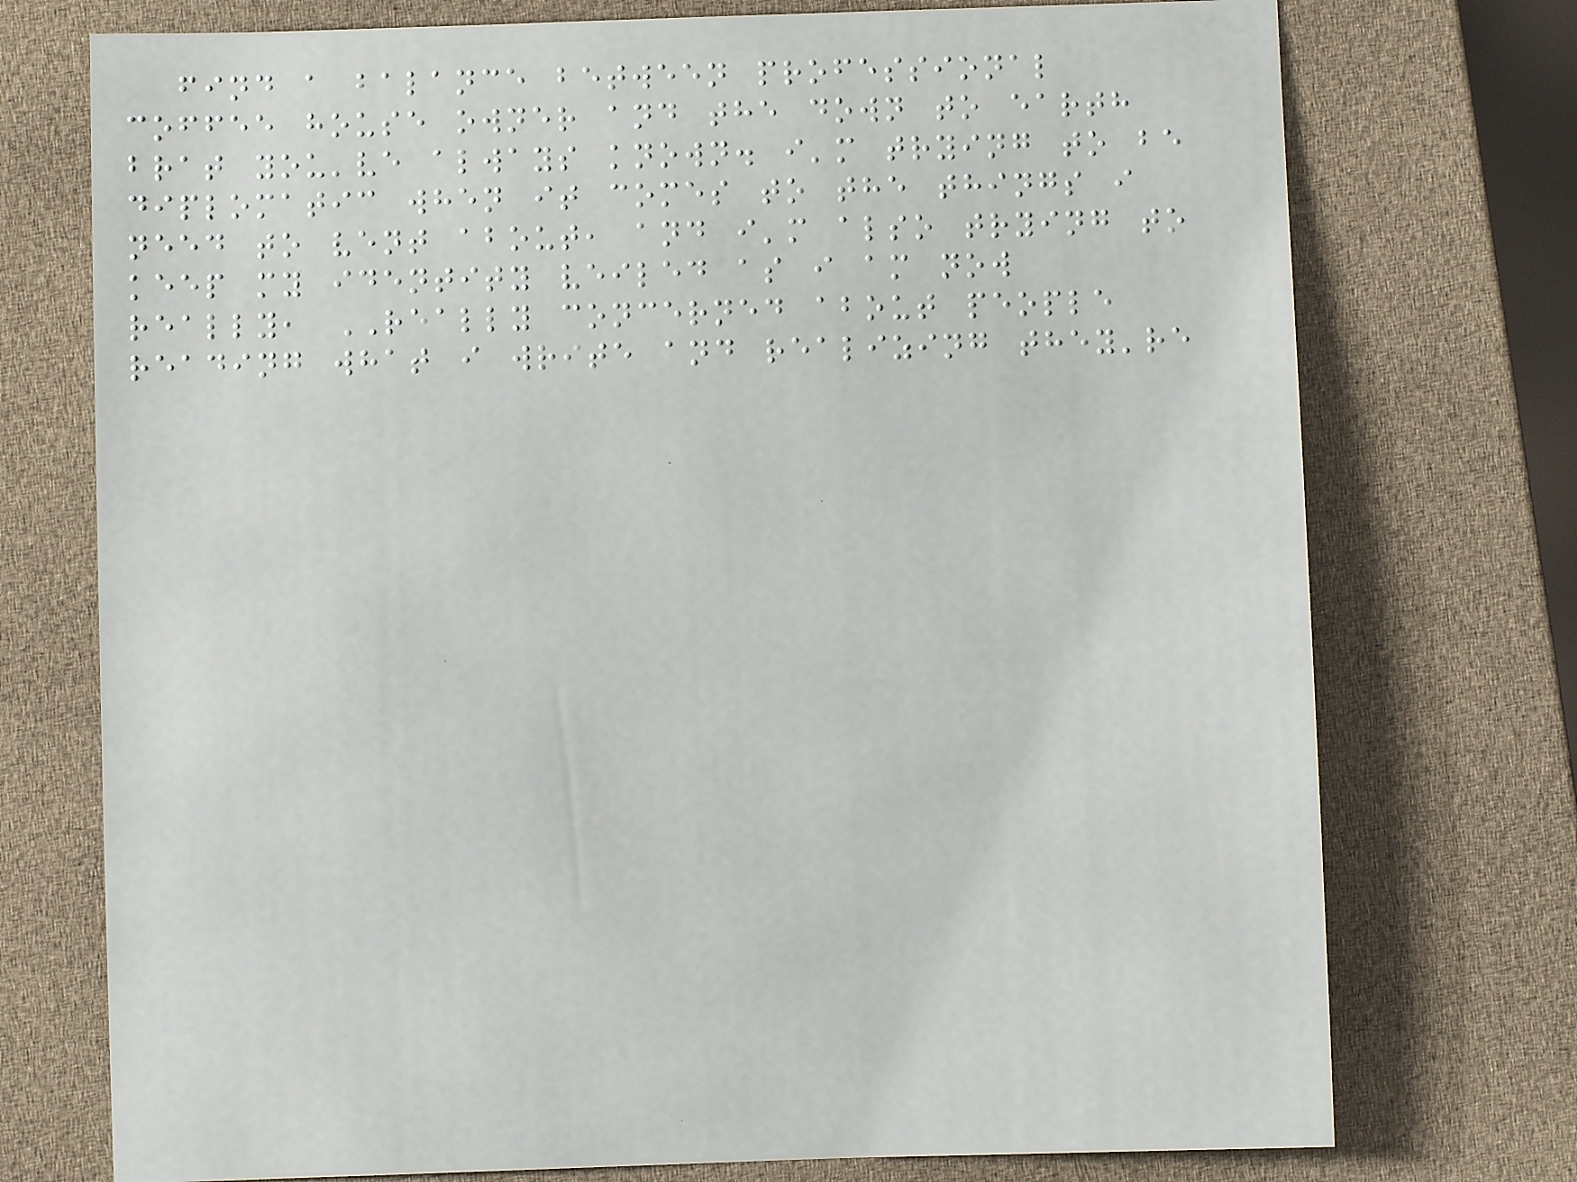find a balance between professional
coffee house owner and the down to earth
brat you've always known. i'm trying to be
diplomatic when it comes to the things i
need to vent about, and i'm also trying to
keep my identity veiled as i am now
really, REALLY concerned about people
reading what i write and realizing they're
